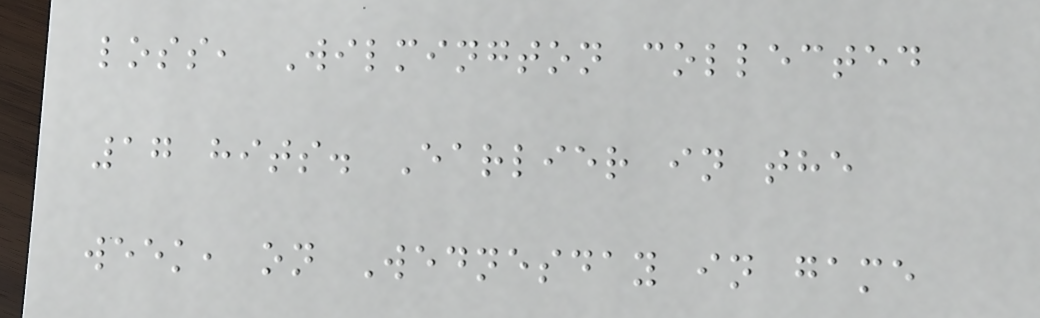loss, Wilmington collected
17 hits. Earlier in the
week, on Wednesday in game
